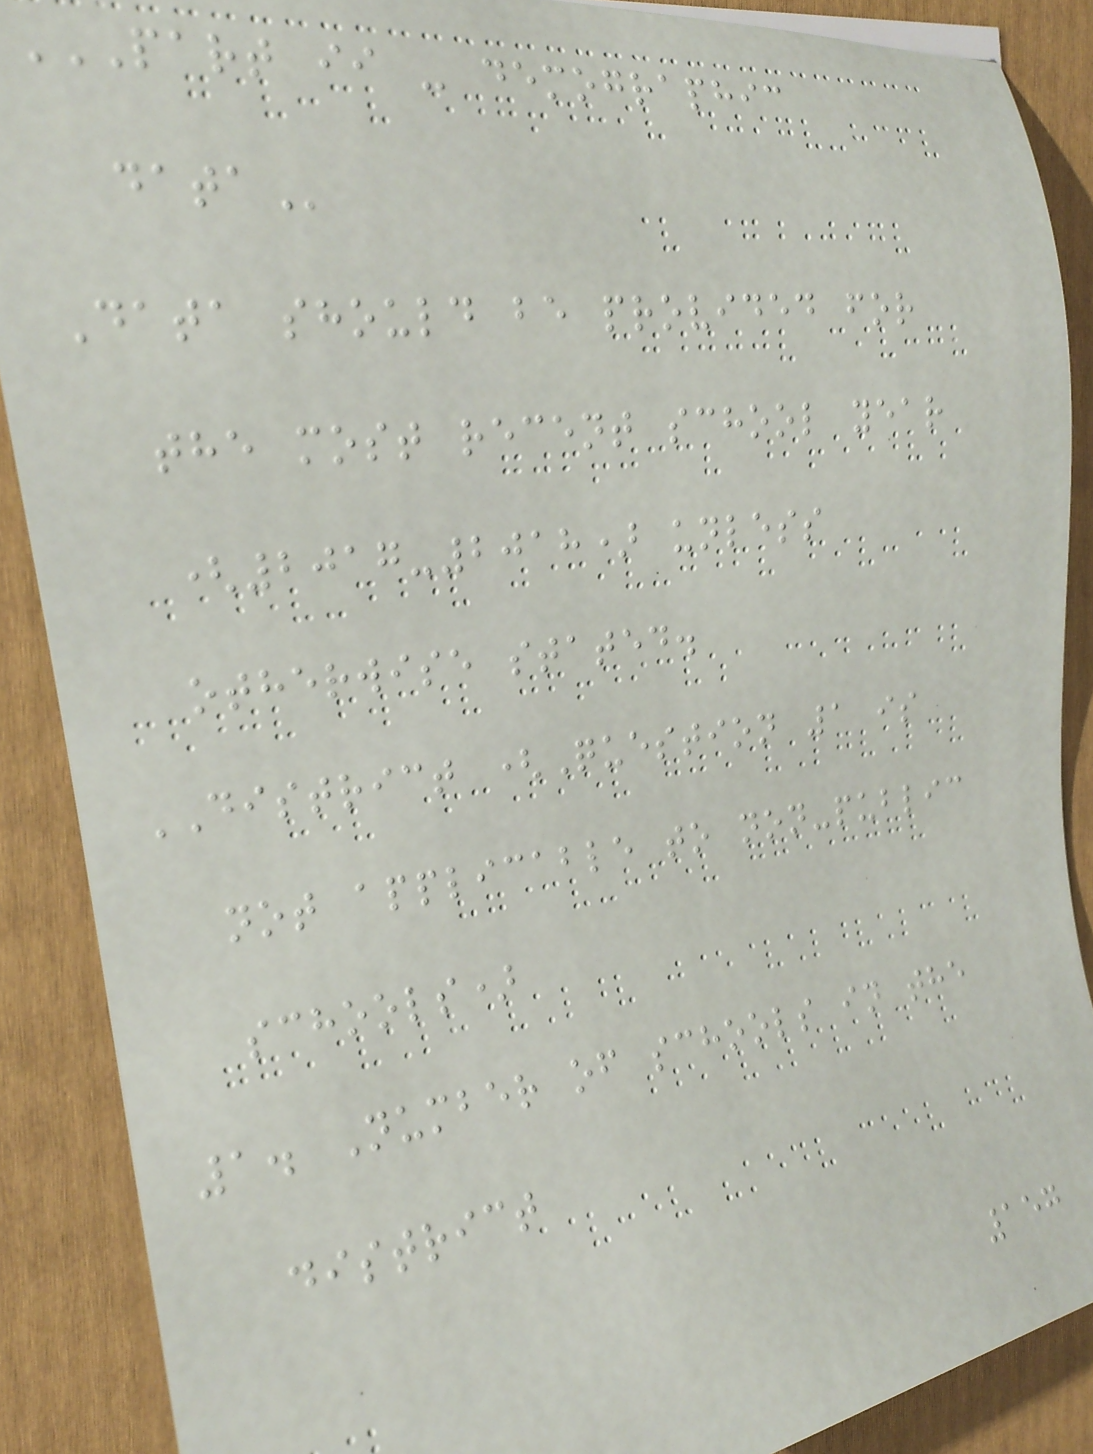PART II - DEMOGRAPHIC
DATA
Data should be provided for
the most recent school year
(2017-2018) unless
otherwise stated.
DISTRICT (Question 1 is
not applicable to non-public
schools)
1. Number of schools in the
district
157
